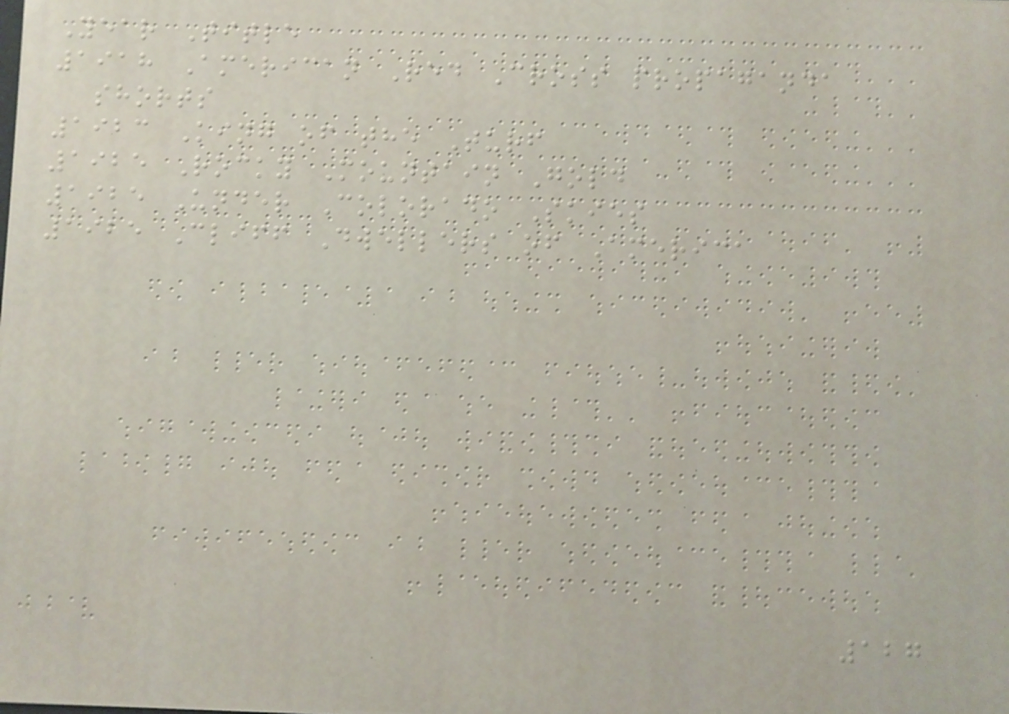Year Title
1918 American Red Cross propaganda
shorts
1923 King of the Turf
1925 Rocky Mountain Gold
1925 Under Colorado Skies
1925 Cliff Dwellers of America
127
